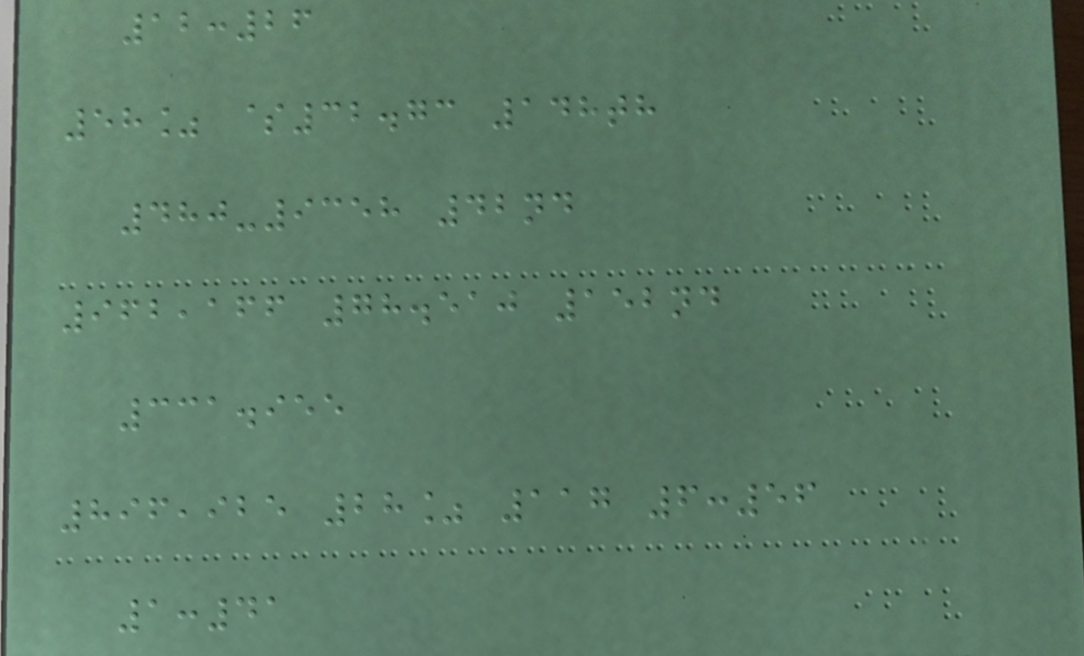12:26
58% $32.73 148th
480-9358 42nd
962,166 78.510 152nd
331.955
896,925 28% 117 6:56
1:41
